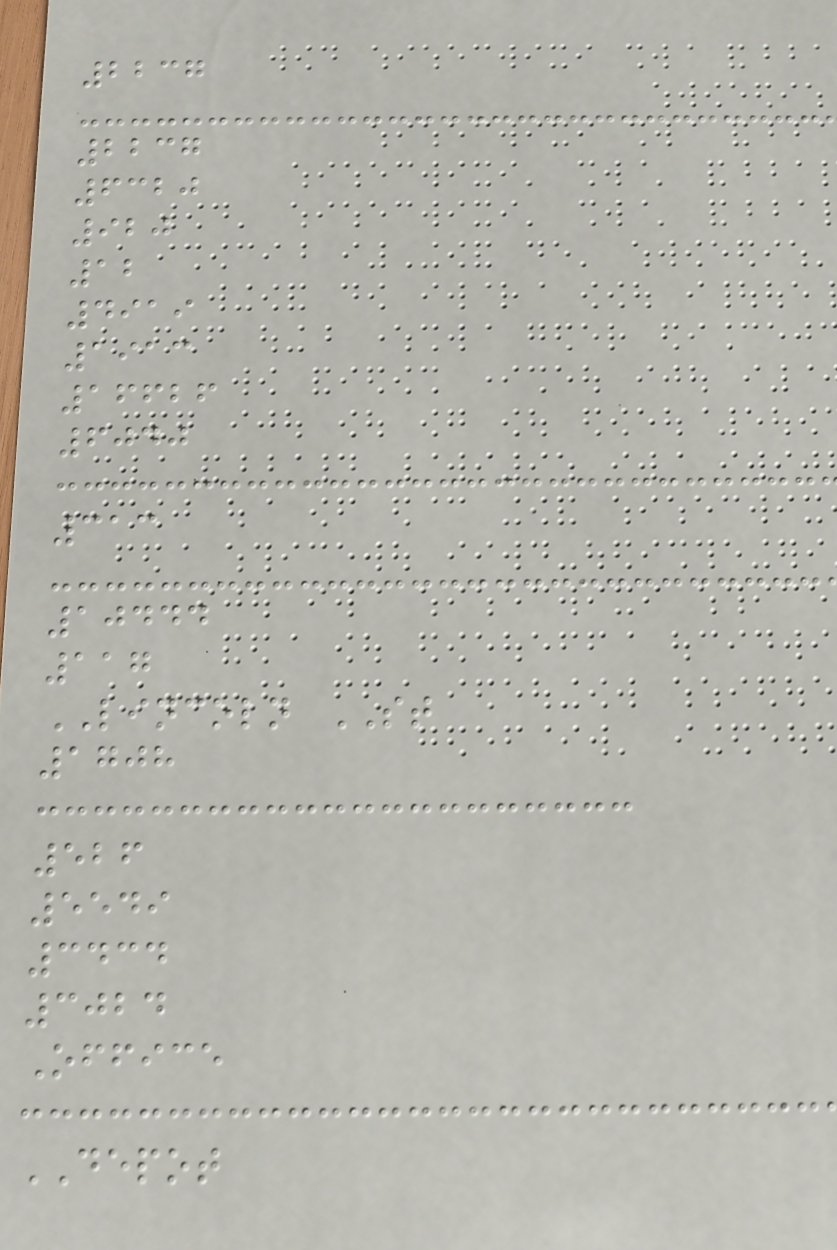2237
2237
6320
920
12
4919
1913
16626
6040
313
10444
117
LINCOLN ST
1708
526
5549
3434
3024
Office
DEPOT
